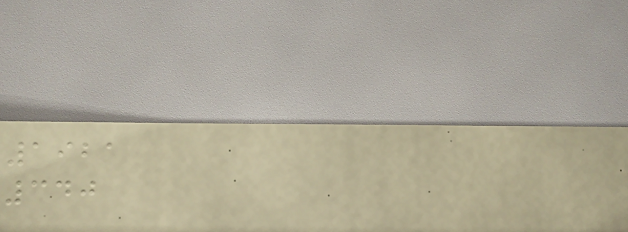1921
340
